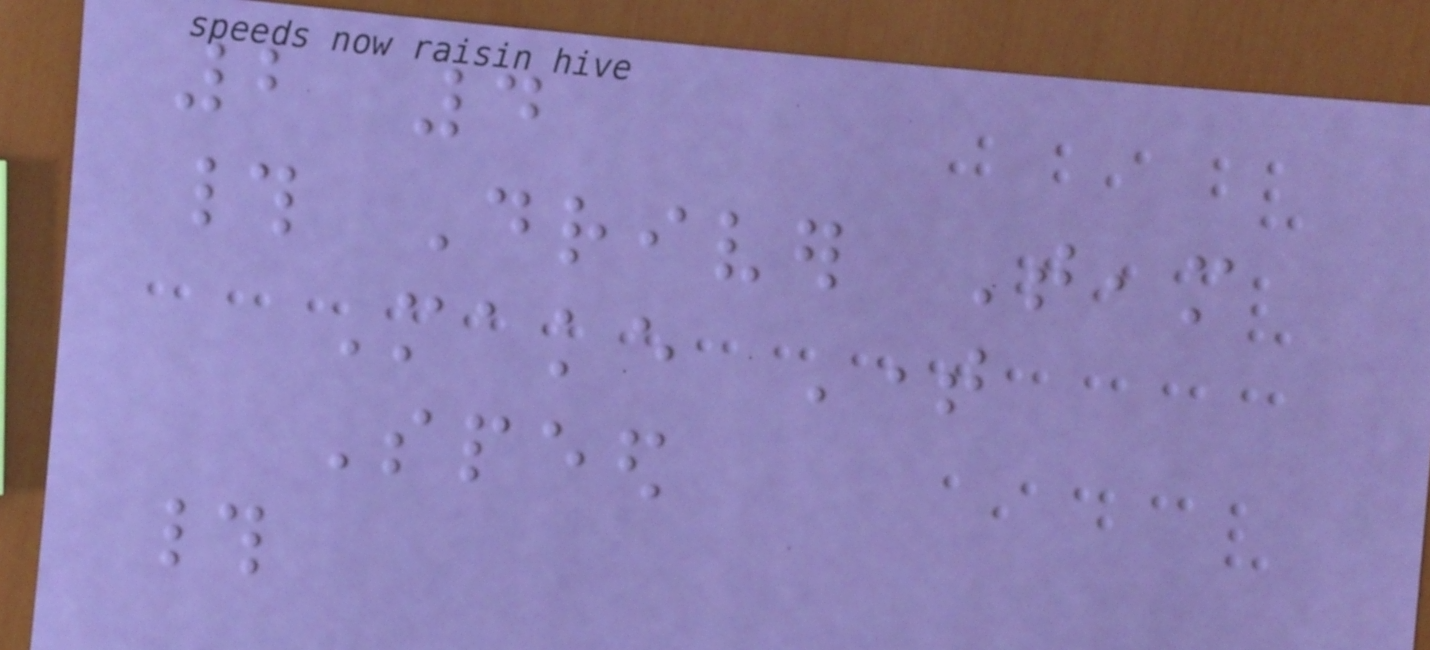2 4
# Driver Team
Make Time
Speed
#
